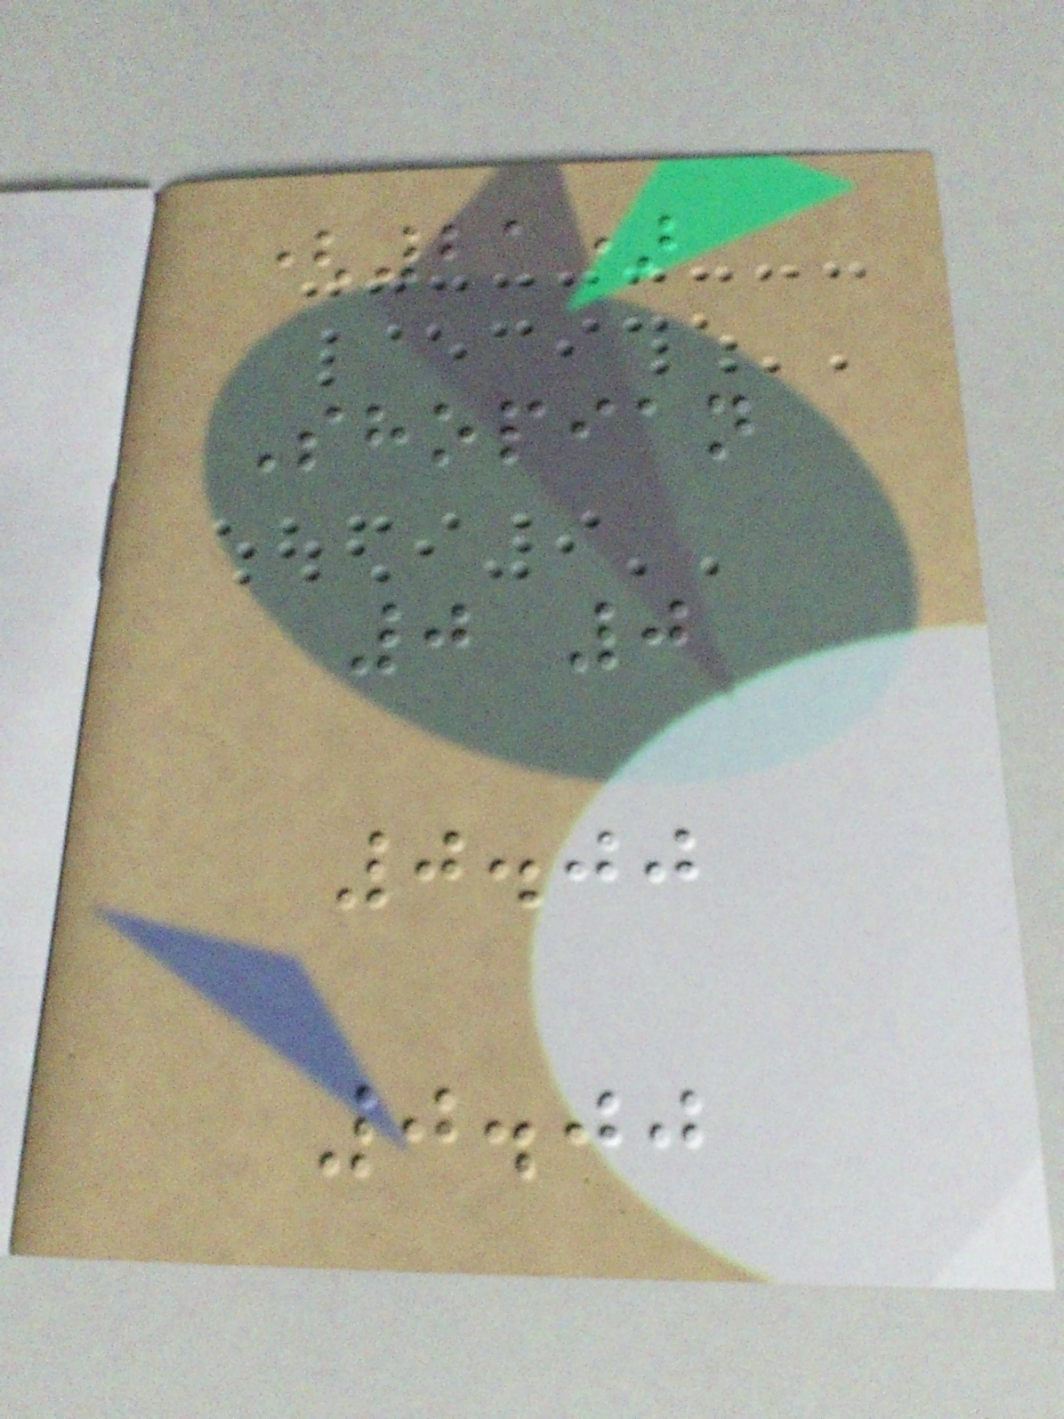(21)
Shopian
0 0
0.00
0.00
